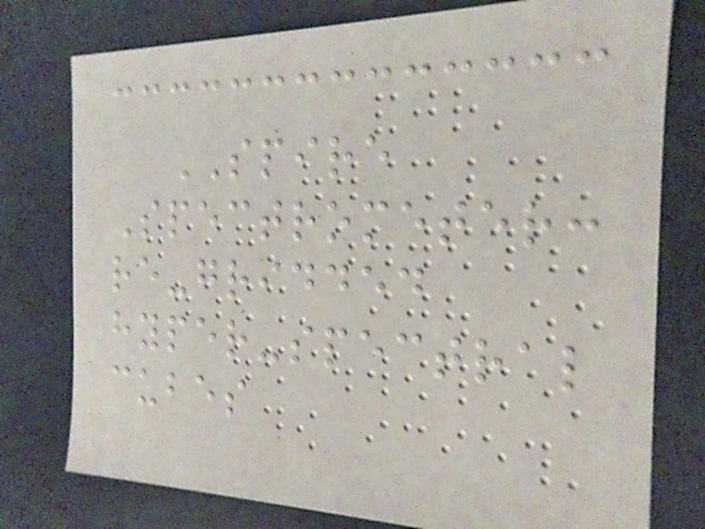SPIRE
Spectrometer:
re-gridded
hyper-spectral
cubes
